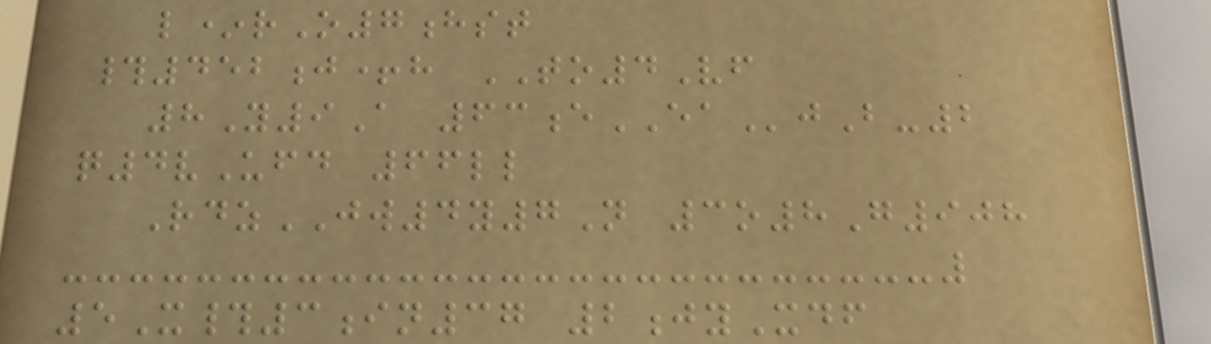l*rO7hst
#452j+h TO4Vf
8Y9A 63eEAjB-2
q4vUfd 66ll
RdzJW4y7N 3o8G908
5X#3in37 2jyXdf
